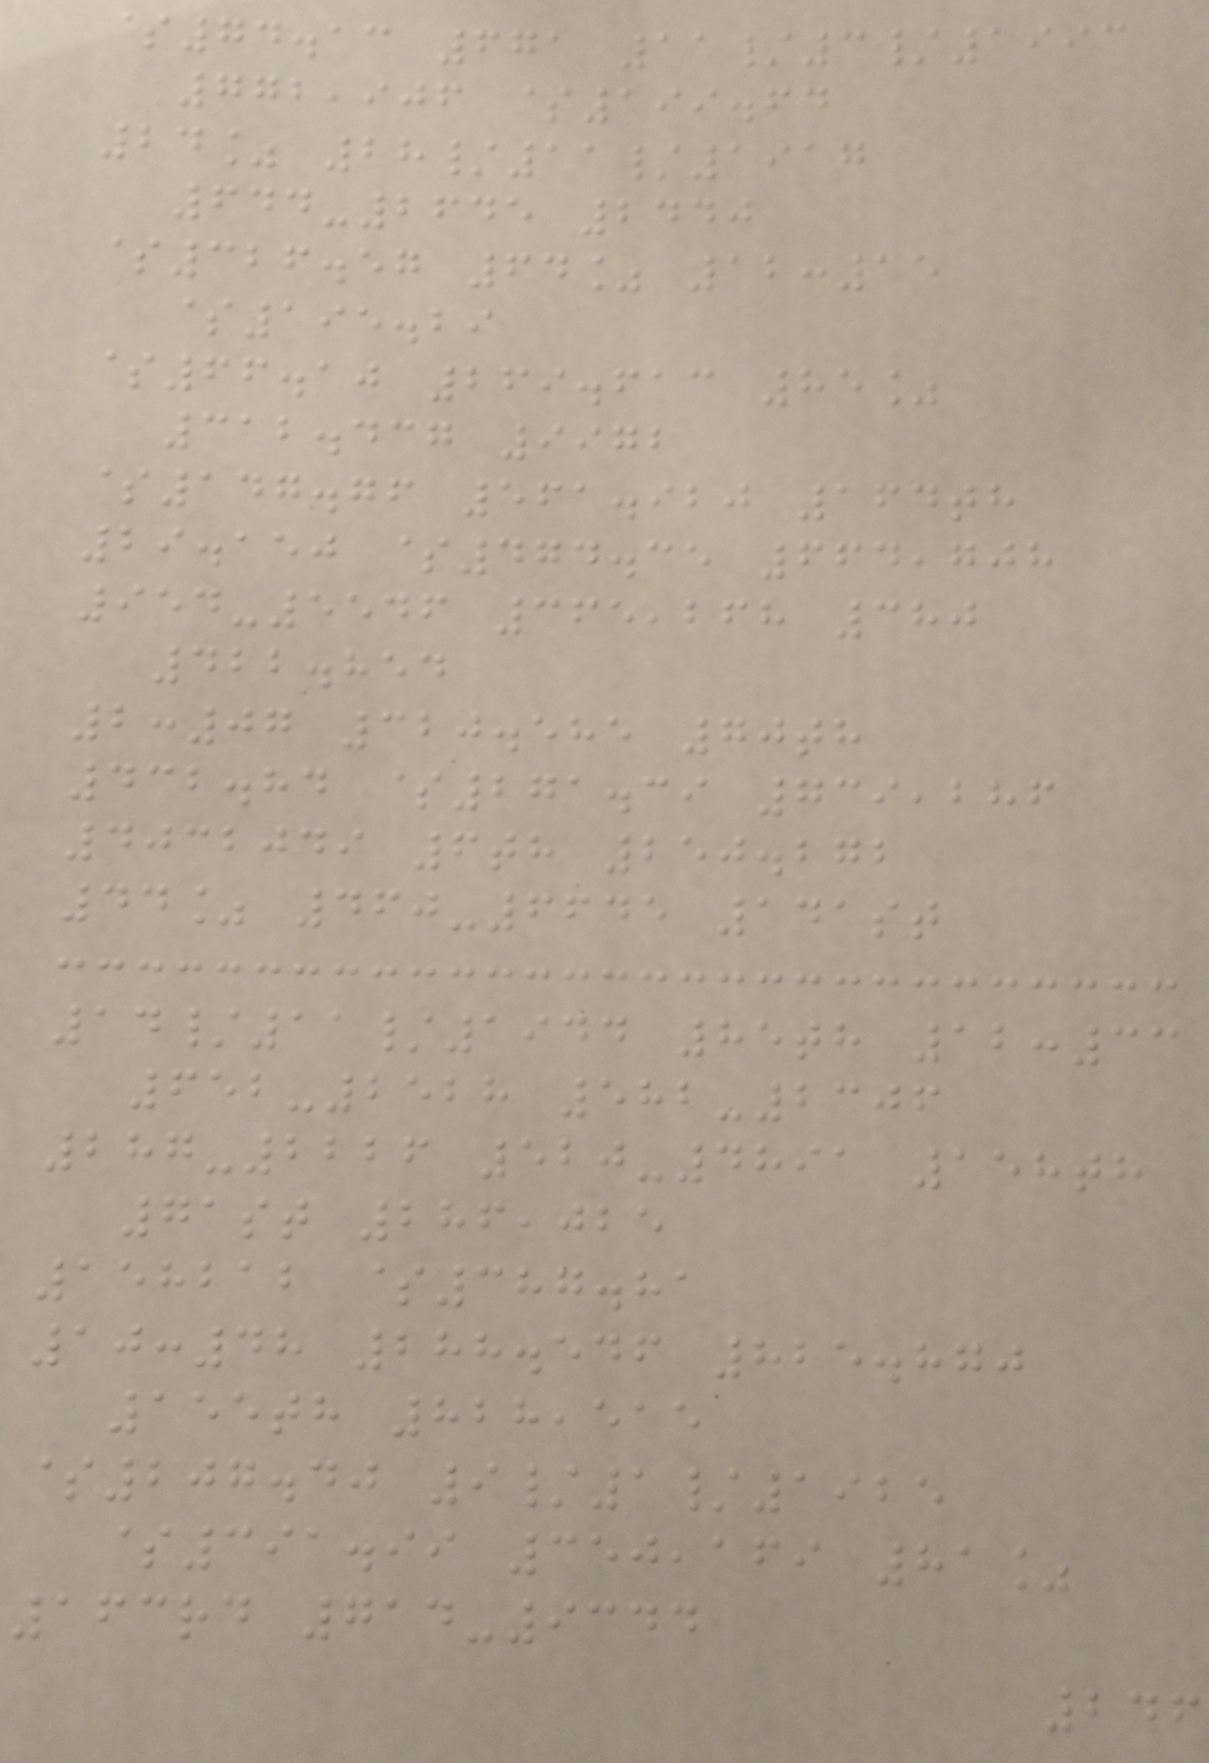$74.13 671 11/3/1993
772,906 $199.64
24% 28/11/1917
644-2645 2440
$326.57 64% 12:15
$195.29
$66.10 269.613 85%
312.437 9972
$147.76 561.920 164th
29.150 $474.35 664,708
954-5546 365,268 380
422.854
2:07 320.585 70th
432.84 $271.39 739,286
4032049 6th 250.272
44% 460-6645 141st
14/11/1944 85th 12:33
652-2528 582-2306
287-2226 520-4891 158th
71st 286,025
158212 $387.81
10:48 288.546 825.870
155th 828,515
$207.40 9/1/1925
$391.99 350,169 81%
163rd 714-9344
246
